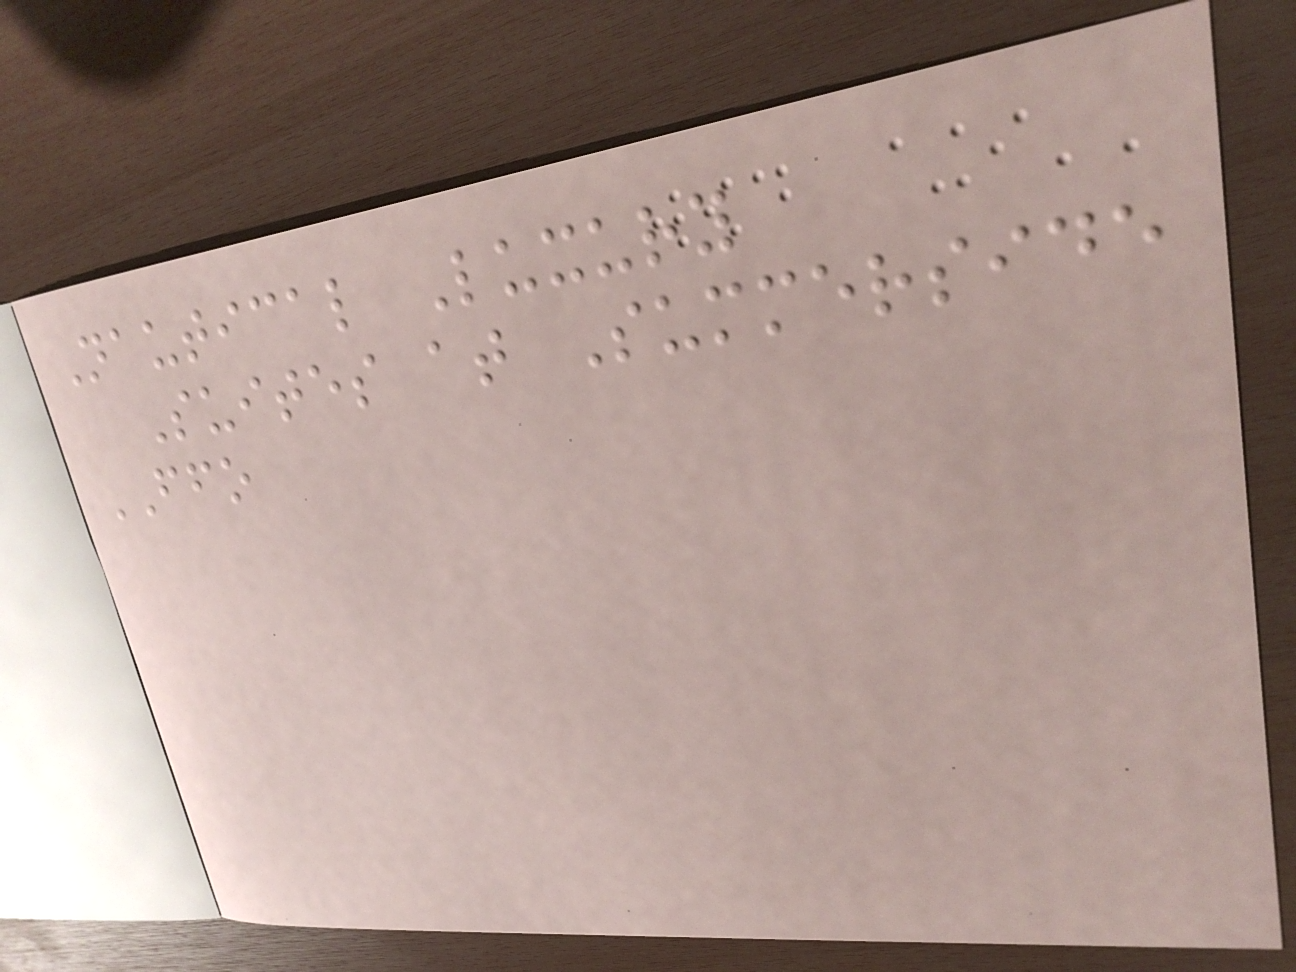Nautical Luxury
Suites at Summerside
FFO
